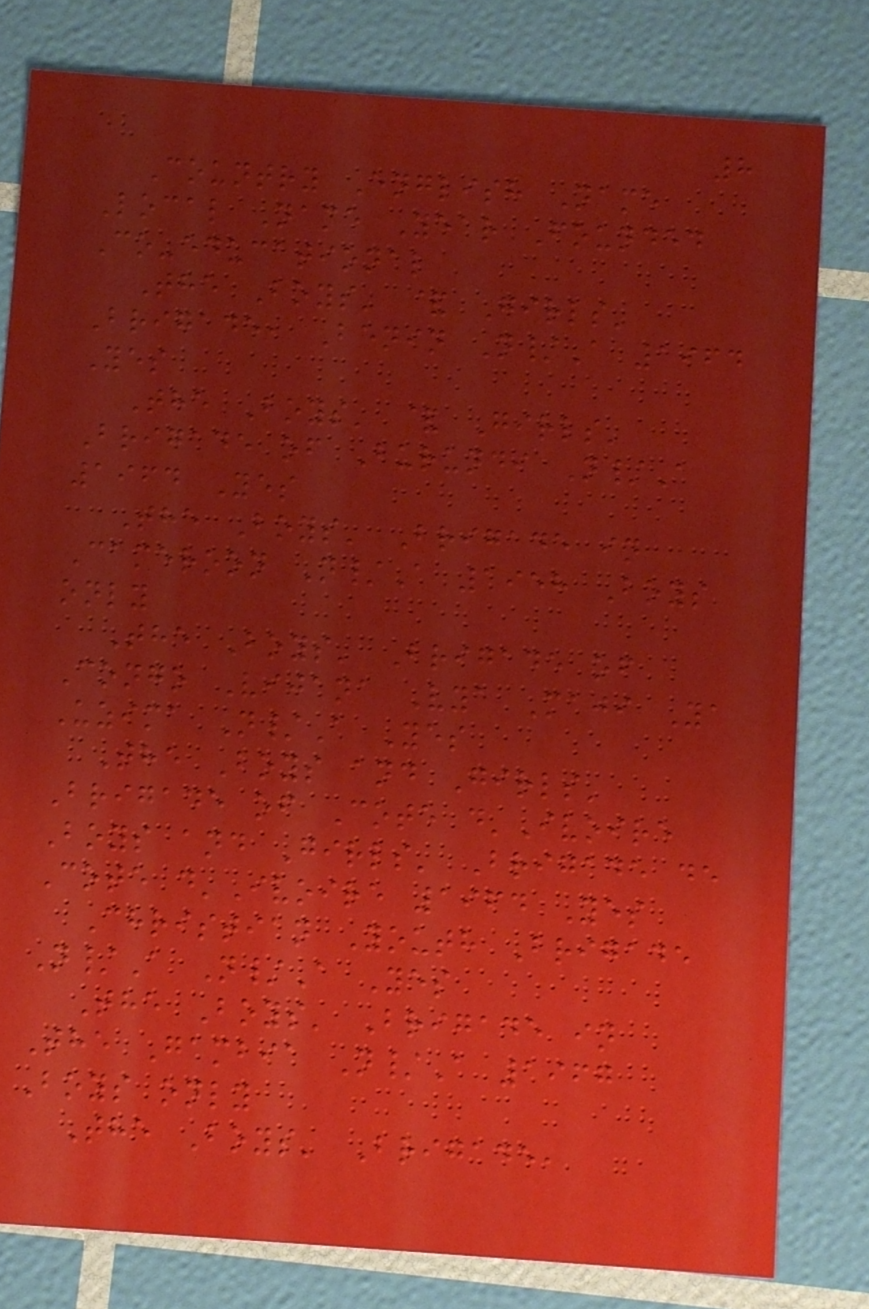8
Country English Name
Local Name Year Founded
Co-educational
The Boys' & Girls'
Brigade, Benin N/A 1964
Yes
The Boys' & Girls'
Brigade of Burundi N/A
1964 Yes
The Boys' Brigade in
Cameroon N/A 1958 Boys
only
The Boys' Brigade of
Congo Vijana Vya Maji Ya
Uzima N/A Yes
The Boys and Girls'
Brigade of Cote d'Ivoire
Boys and Girls' Brigade de
Cote d'Ivoire 1964 Yes
Christian Youth Brigade
N/A N/A Yes
The Boys' Brigade in
The Gambia N/A 1967
Boys only
The Boys' Brigade,
